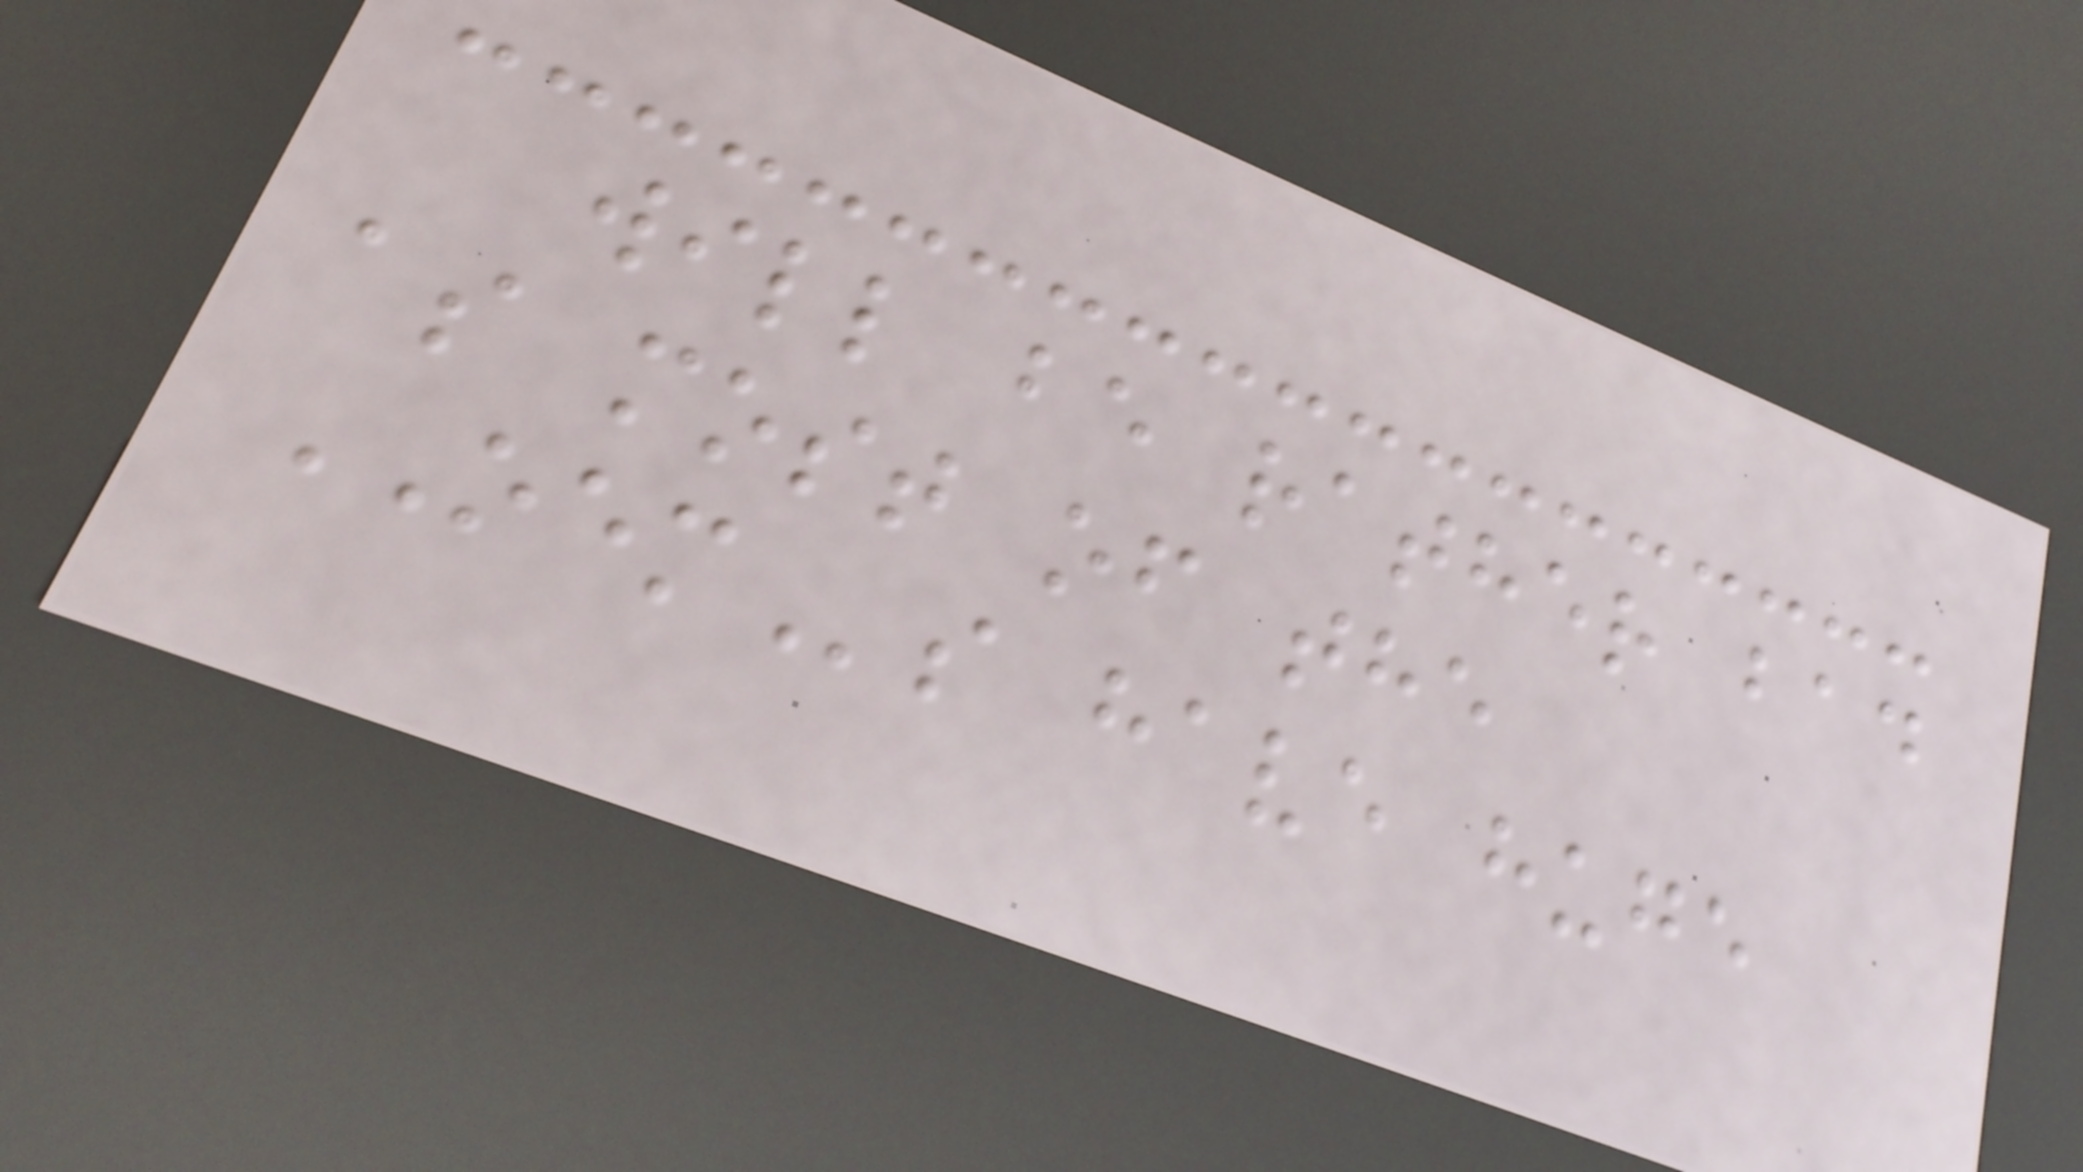will be rather bad
as most of the
OEMs have huge
